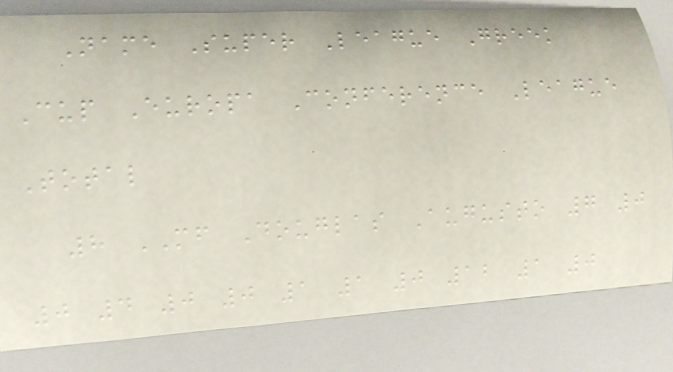Name Super League Greek
Cup Europa Conference League
Total
8 MF Douglas Augusto 7 0
0 4 0 0 1 1 0 12 1 0
